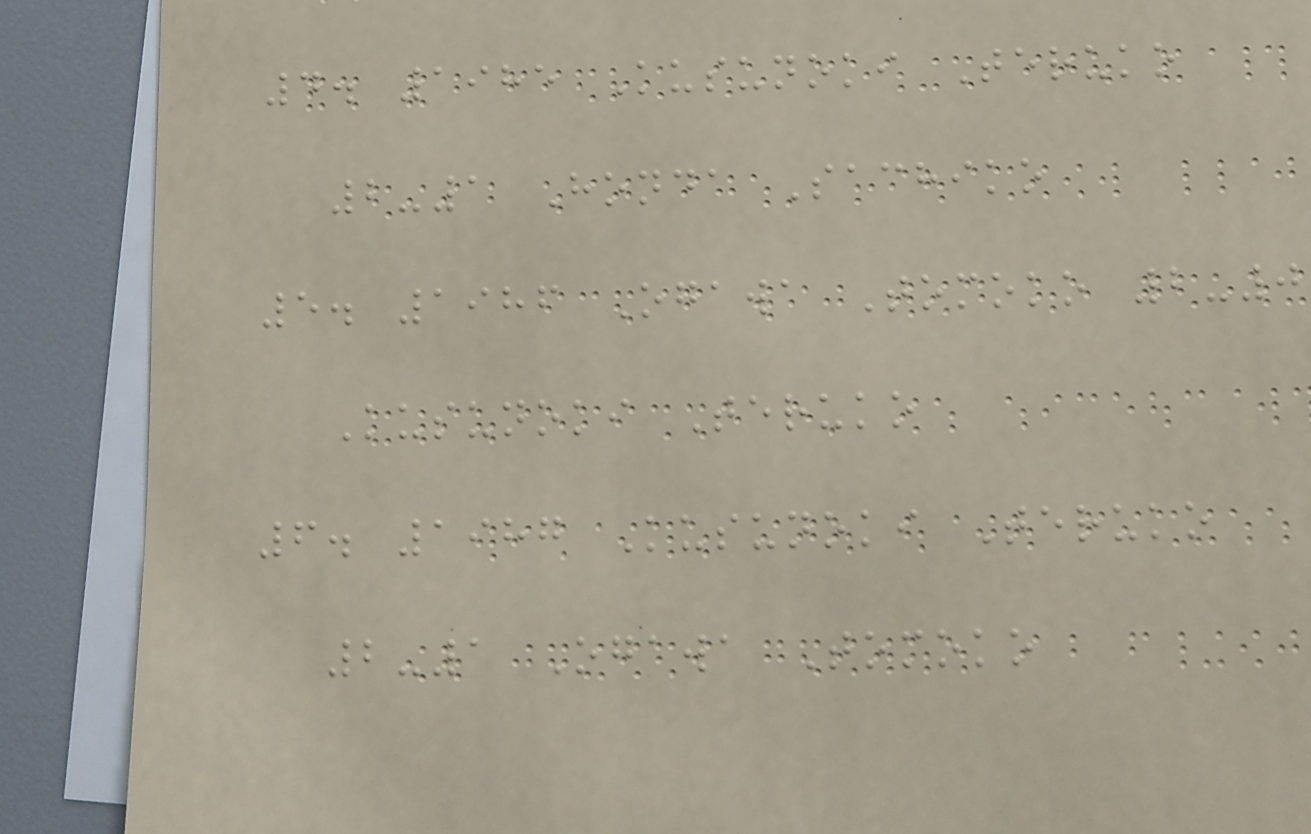4. 1985 Kusunoki Teruko
2-1 Honda Sachiko
5. 1986 Ogawa Tomoko 2-0
Kusunoki Teruko
6. 1987 Kusunoki Teruko
2-1 Ogawa Tomoko
